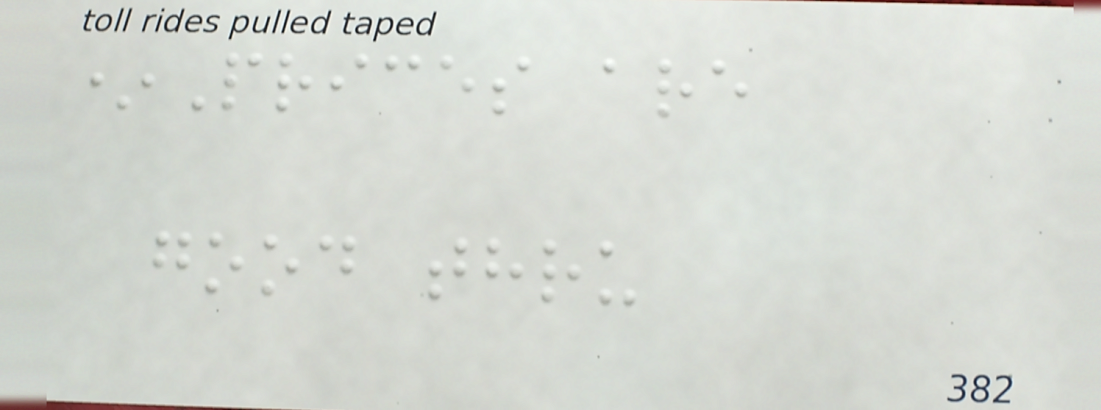*Prices are
good thru
